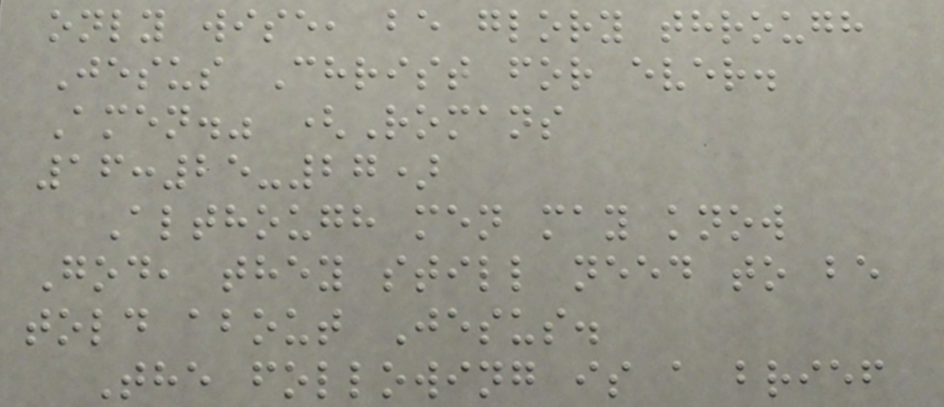only wise, be glory through
Jesus Christ for ever.
Amen." (Romans
16:25-27)
Although men may know
God, they still need to be
told about Jesus.
The following is a brief
